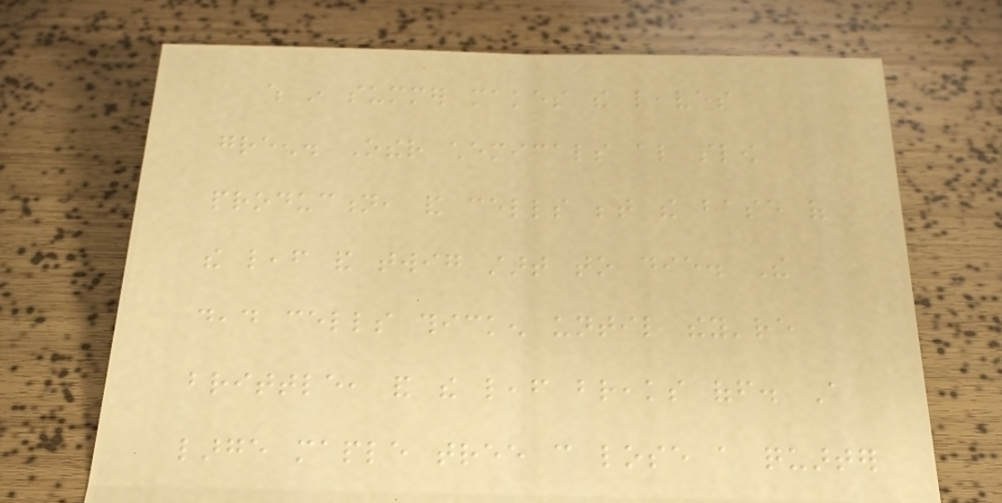which in summer makes the leaves
green. Other chemicals also slow
production, and cells between the base of
the leaf and twig start to die. The
dead cells thicken until they're
brittle, and the leaf breaks off. A
large maple tree can lose a quarter
